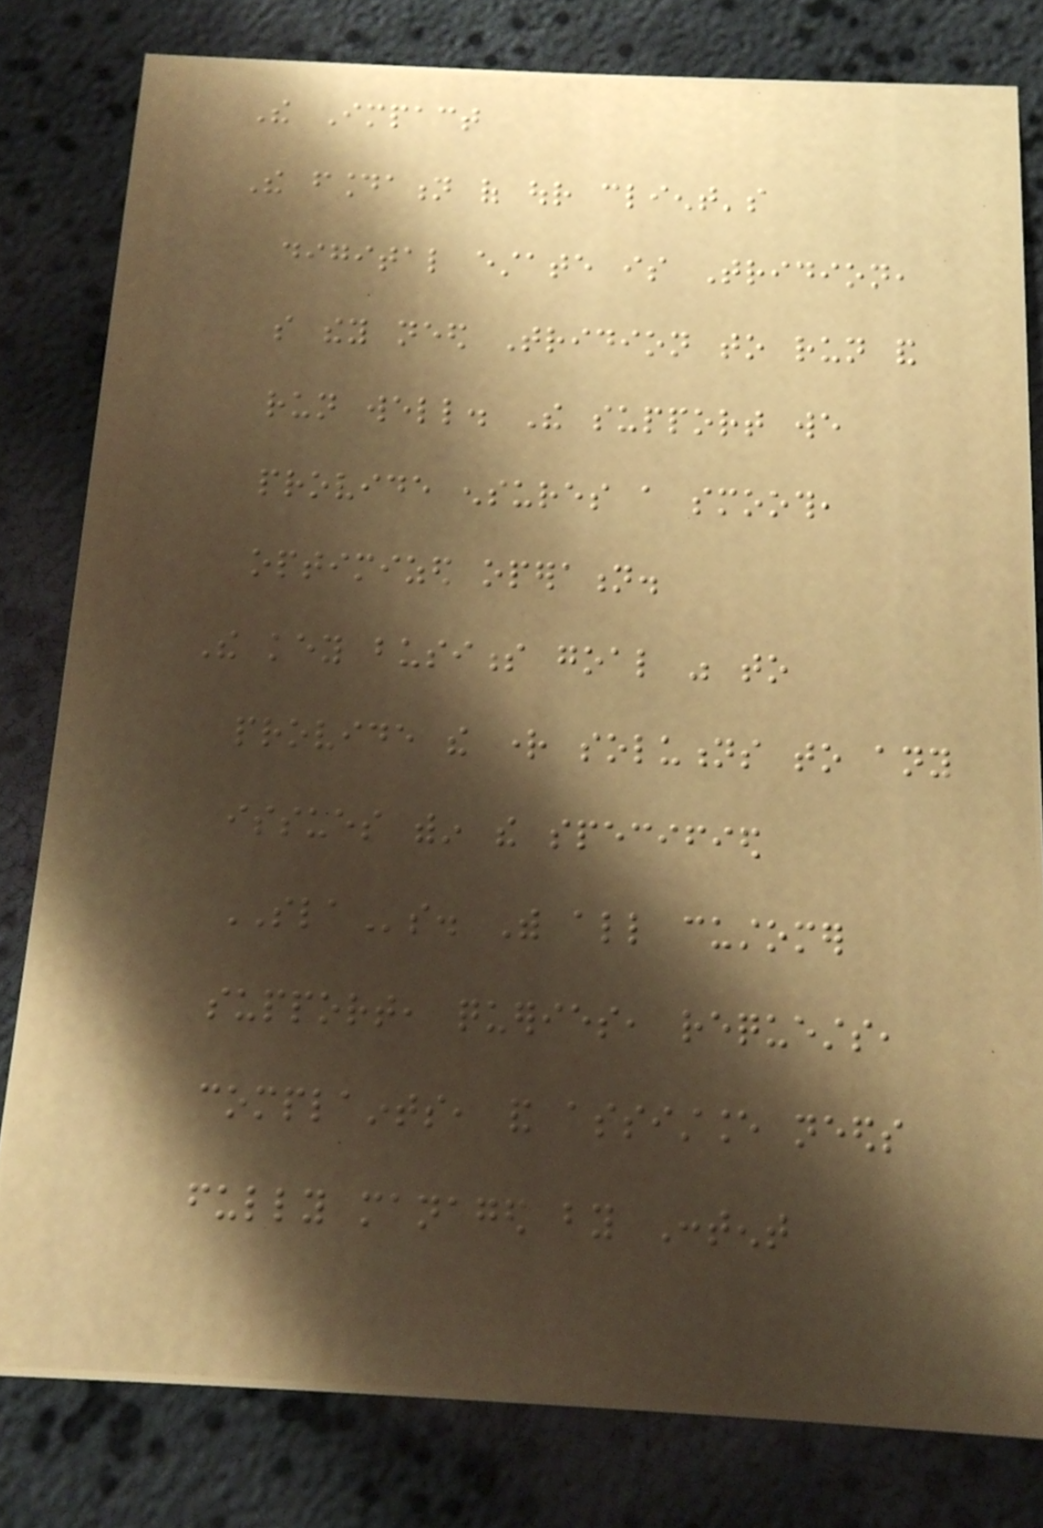The Impact
The foundation of our client's
digital estate is Tridion,
so they need Tridion to run and
run well. The support we
provide ensures a smooth,
optimized operation.
The key business goal was to
provide the right solutions to any
issues within the specified
SLAs. With all customer
support, queries, requests,
complaints, and assistance needs
fully managed by Content
